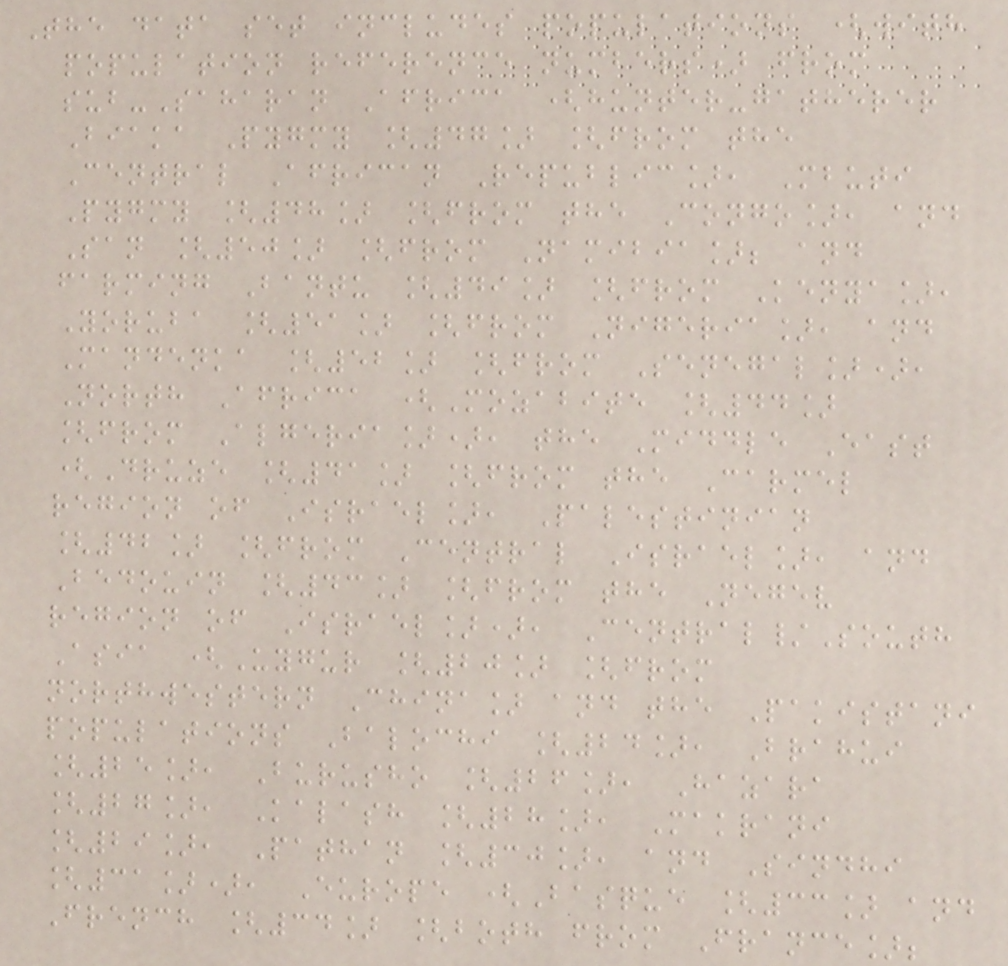The data set includes populations (with
population reference numbers) from
sub-Saharan Africa (hunter-gatherer
Biaka Pygmy [47] [from the
Central African Republic], Mbuti
Pygmy [48] [from the Congo], and
San [50] [from Namibia]; and
farming Bantu [49] [from Kenya],
Yoruba [51] [from Nigeria], and
Mandenka [52] [from Senegal]),
North Africa (Mozabite [44]
[from Algeria]), the Middle East
(Druze [41] [from the Carmel
region of Israel], Palestinian
[42] [from Central Israel], and
Bedouin [43] [from the Negev
region of Israel]), Central/South
Asia (Uygur [20] [from
northwestern China] and the Pakistani
populations Balochi [24], Brahui
[25], Burusho [26], Hazara
[27], Kalash [28], Makrani
[29], Pathan [30], and Sindhi
[31]), Europe (Basque [33] and
French [34] [both from France];
